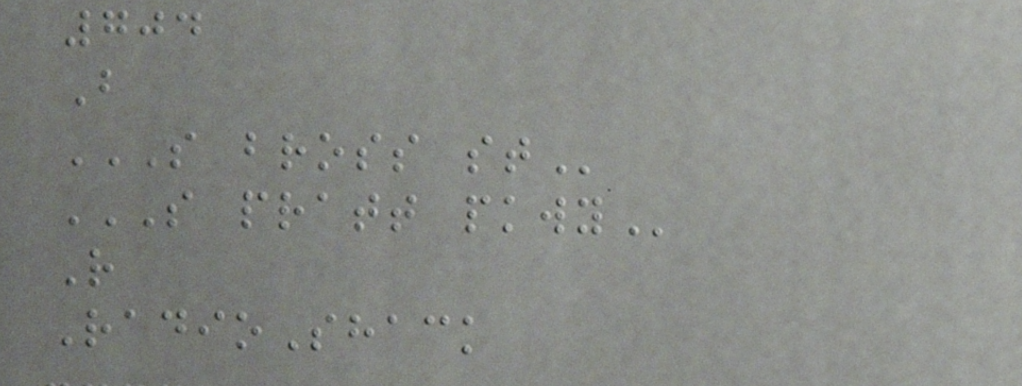704
B
S BROSS ST
S PRATT PKWY
R
RadioShack
